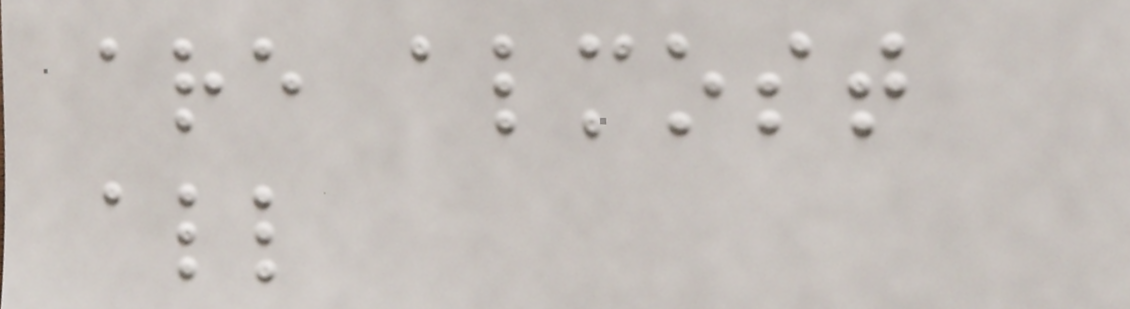are almost
all
